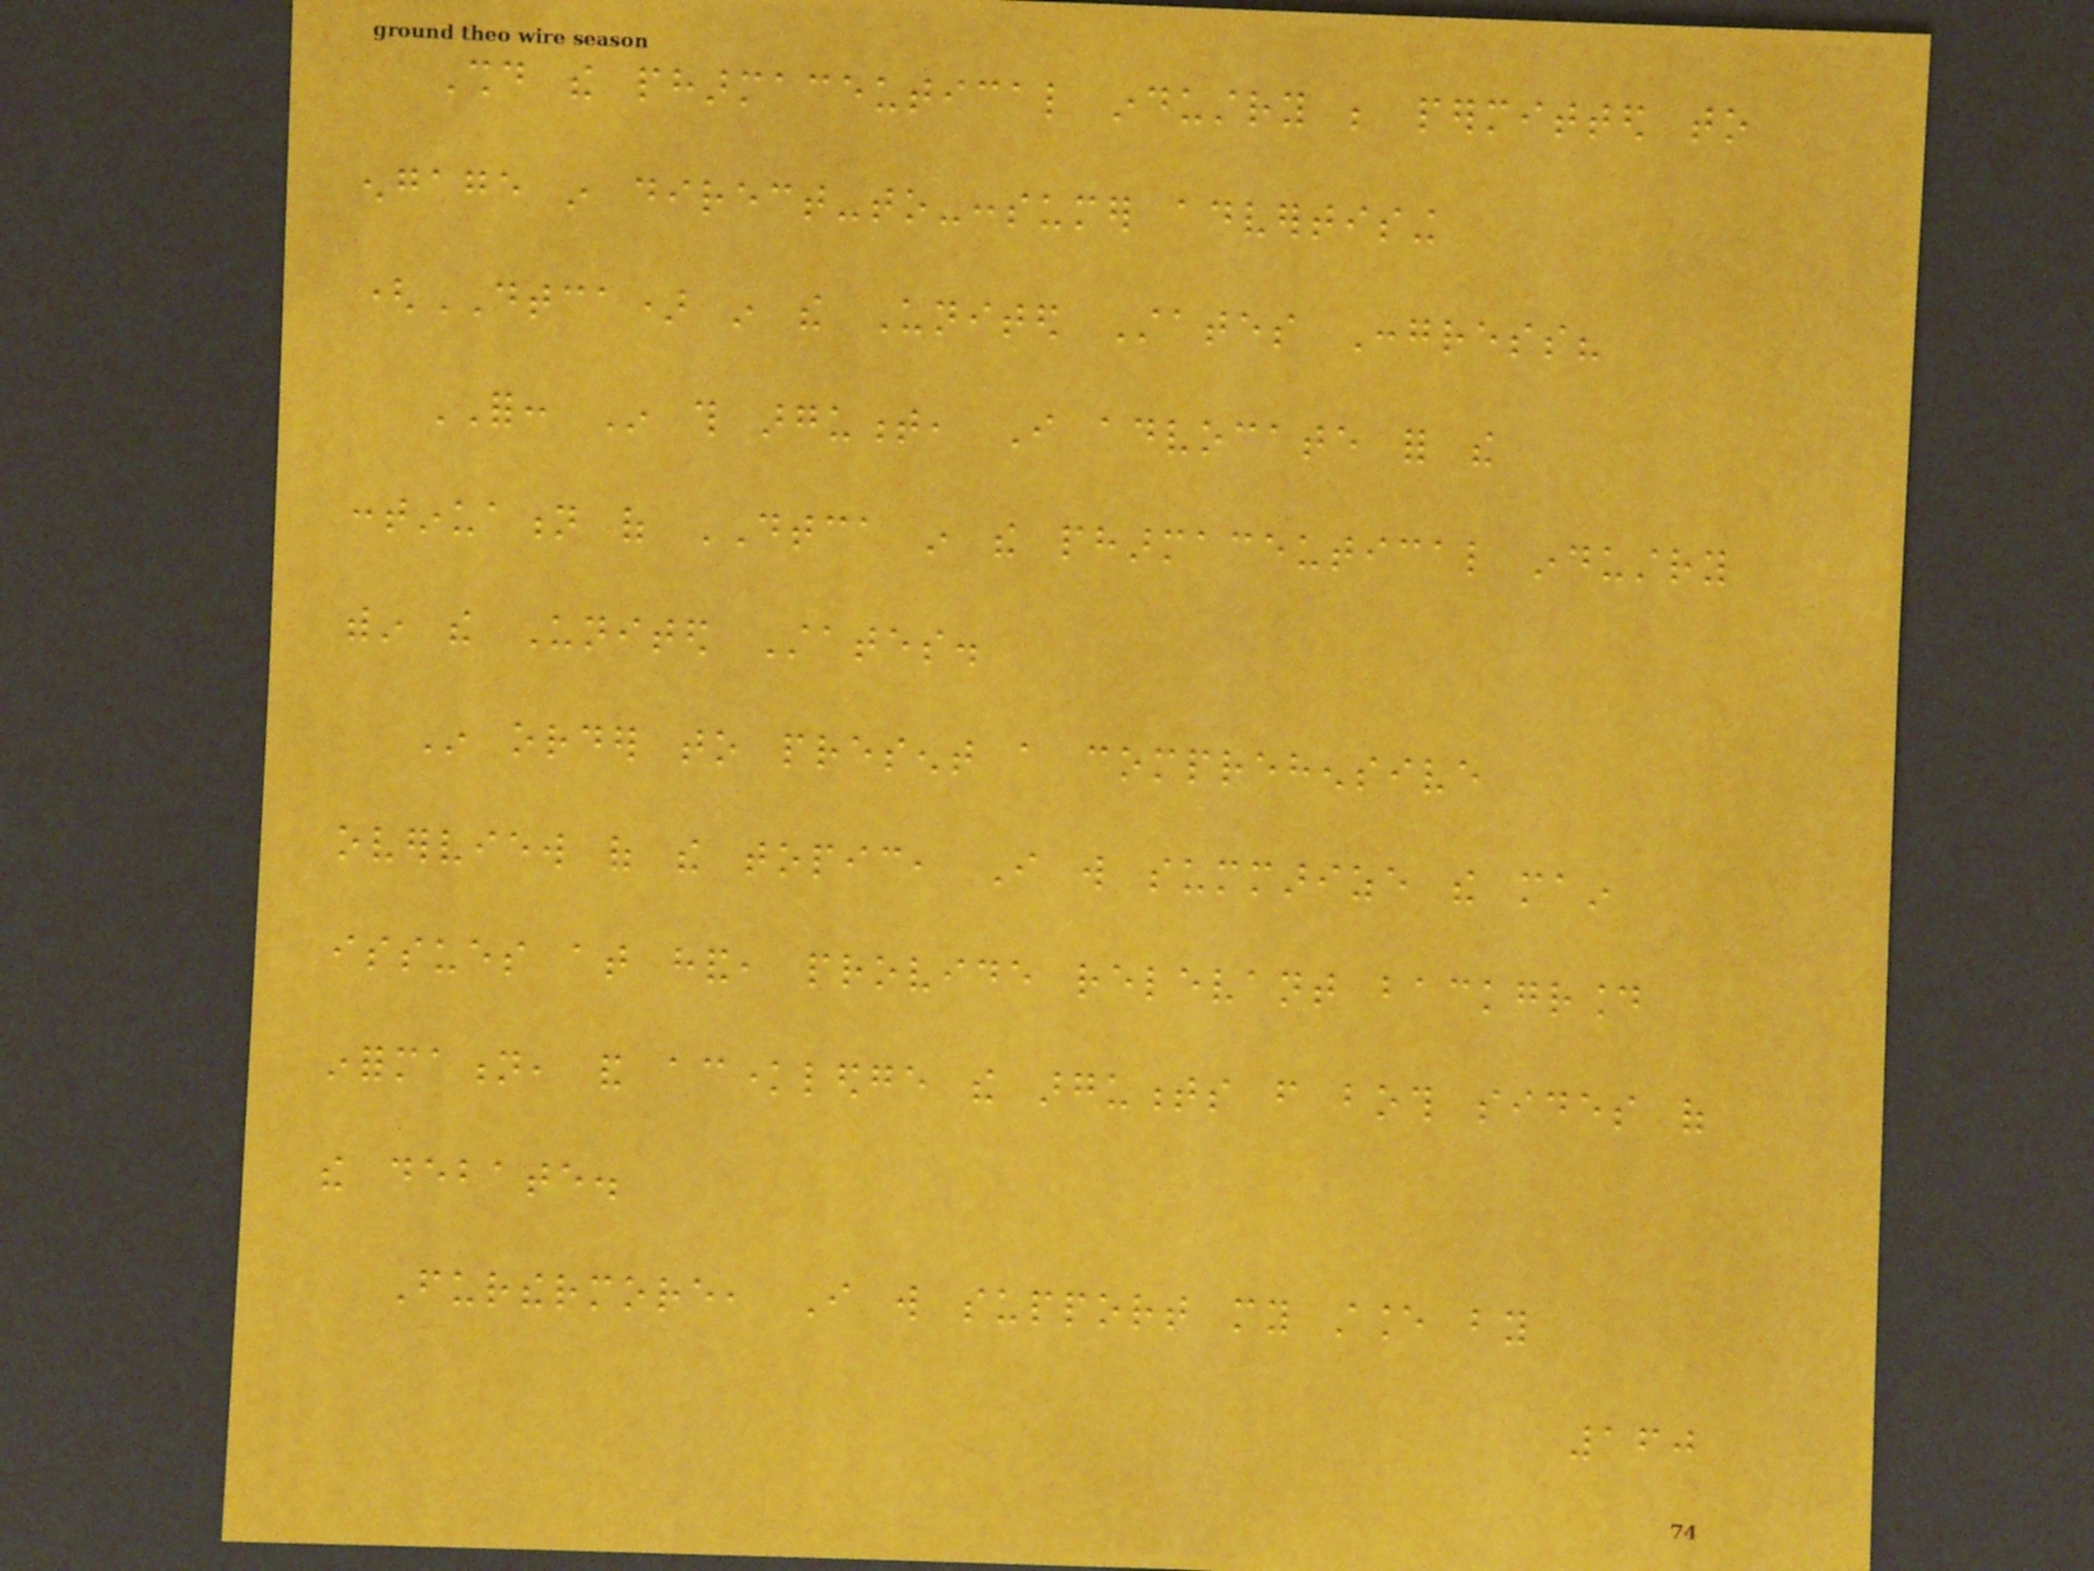Should the pharmaceutical industry be permitted to
engage in direct-to-consumer advertising
(DTCA) in the United States Congress?
FOR: In this argument, I advocate for the
continuation of DTCA in the pharmaceutical industry
within the United States.
In order to present a comprehensive
overview of the topic, I will summarize the main
issues at hand, provide relevant background
information, and acknowledge the arguments from both sides of
the debate.
Furthermore, I will support my stance by
160
